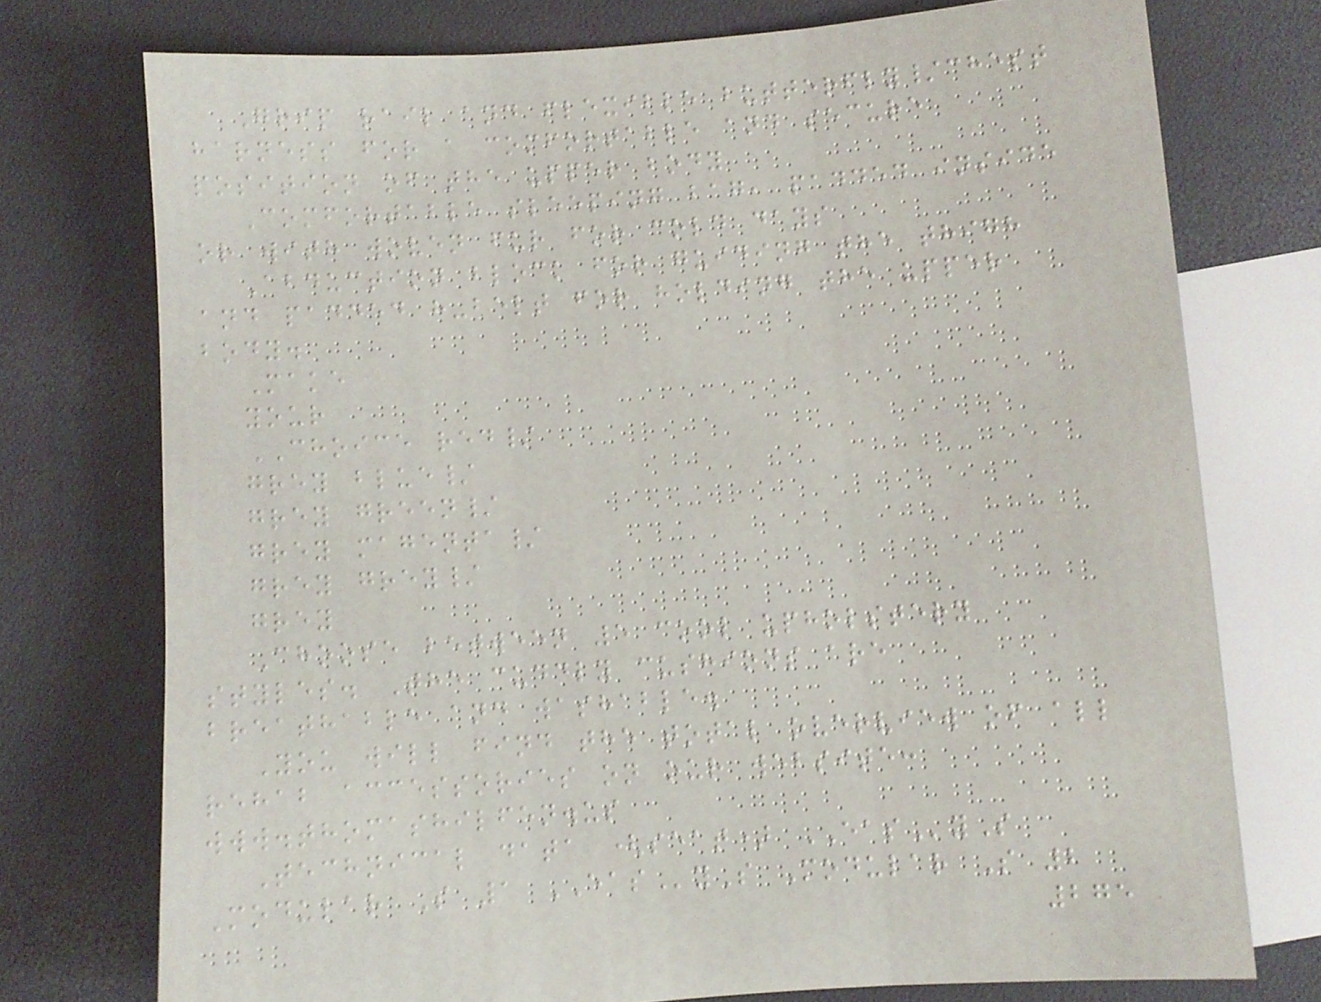Grip rail and flexible butterfly/chest
harness for a comfortable and secure
position of the upper body
Comfortable sleeping bag, padded inside
or with woven fur for cold days
Abduction block for guiding the thigh
and padded h-belt for holding the upper
body.
Make
your
CHOICE red/
grey blue/
grey green/
grey magenta/
grey grey/
grey
Choose between 5 cool upholstery
styles. The cuddly cushions are
breathable and washable.
You will find the total overview of all
rehab accessories on our website:
www.thomashilfen.us
Technical data (seat) EASyS
Modular S 1 EASyS Modular S 2
275
